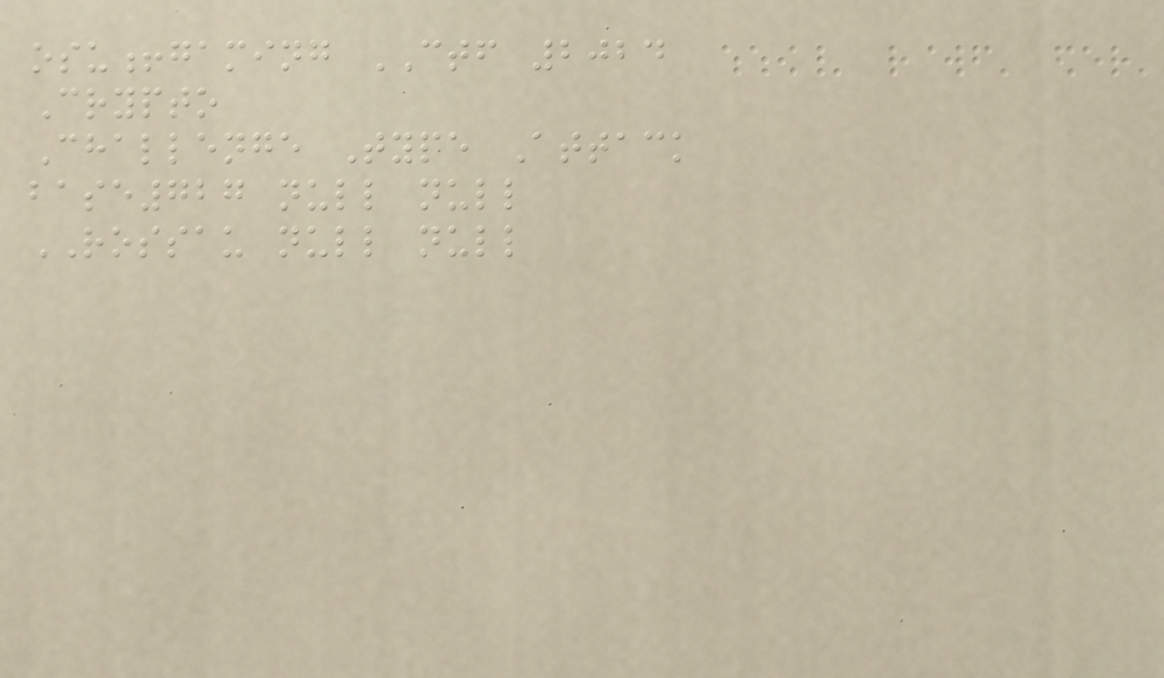osu!gaming CTF 2024
Crypto
Challenge Type Attack
base727 null null
ROSSAU null null
